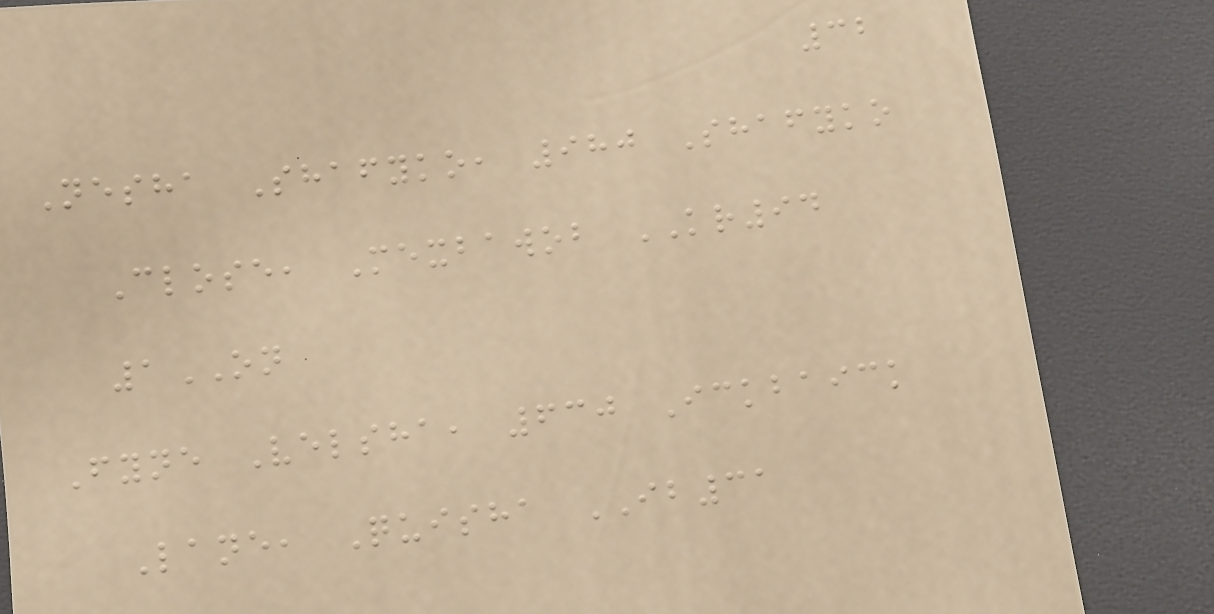32
Nesha Shafyko, 980 Shafyko
Close, Mexbawob KR94
1ON
Fyne Velsha, 630 Ickbaick
Lane, Quisha IB31
